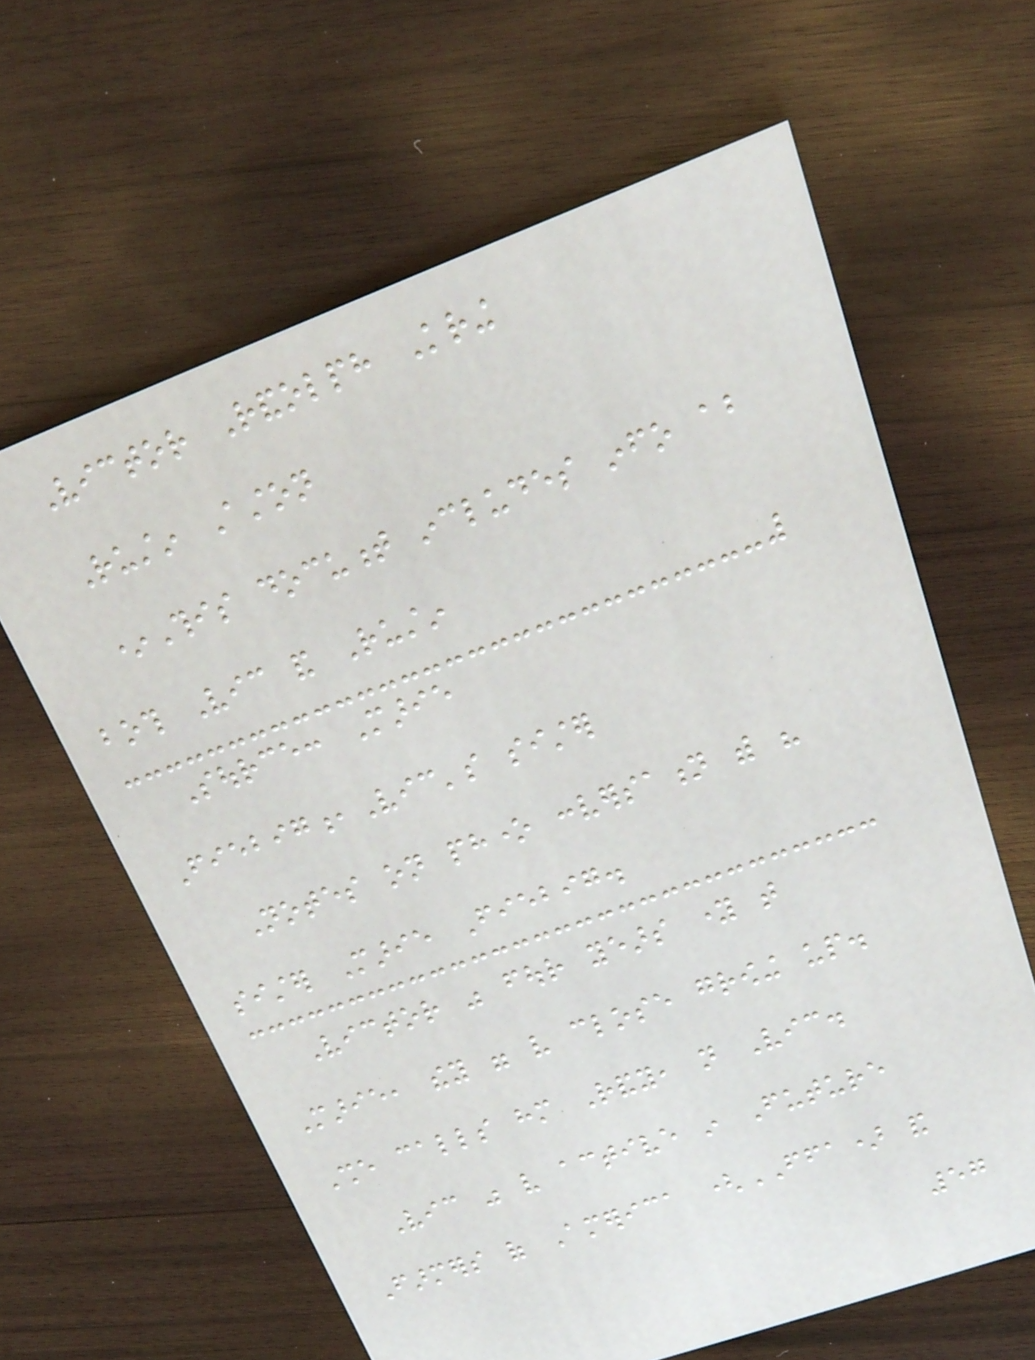Victor Randolph Kring
Rustin Aston
*This document includes info about
both Vic and Rustin
Source: Marie
Fiebig,Vic's sister
Notes on phone conversation with his
sister Marie Fiebig.
Victor was four years young that
Marie, they were very close growing up.
She calls him Randy, not Vic.
Vic was very active in Future
Farmers of America (FFA) and
57
